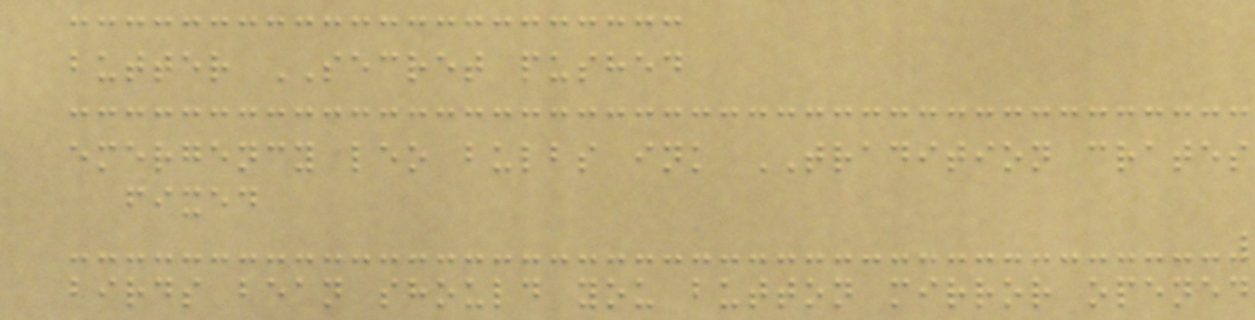butter SECRET pushed
emergency leo bulbs ink TRADITION crates
fixed
birds bean should you button mirror opened
